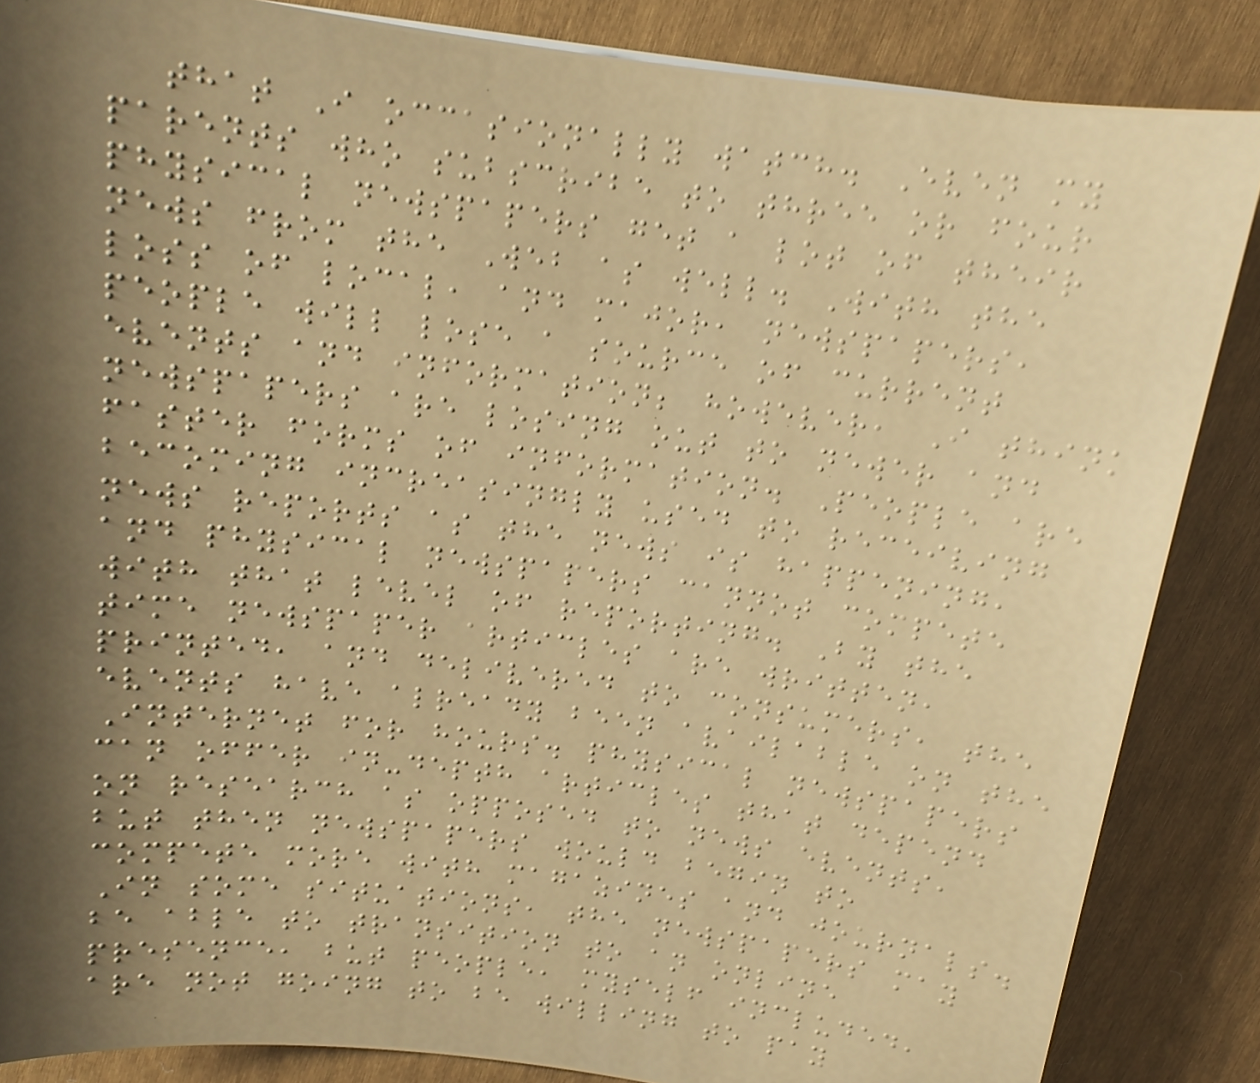that I occasionally watch. Even my
parents who subscribe to three or four
physical newspapers get a lot of their
news from the Web as well. With the
loss of local, and major, newspapers,
people will lose a source of current
events and information; however, I think
newspapers are losing out to newer and
faster forms of information. People are
becoming increasingly used to receiving
news reports as the news is happening,
and physical newspapers cannot compete
with that level of reporting. By the
time newspaper articles are written,
printed, and delivered to consumers, the
events have already been available on the
Internet for hours. physical newspapers
can offer in-depth articles that depend
on research as opposed to news events,
but then newspapers would begin to
compete more with magazines and journals.
In some situations, the newspapers may
be able to transition to an online
presence, but people, myself included,
are not going to be willing to pay
